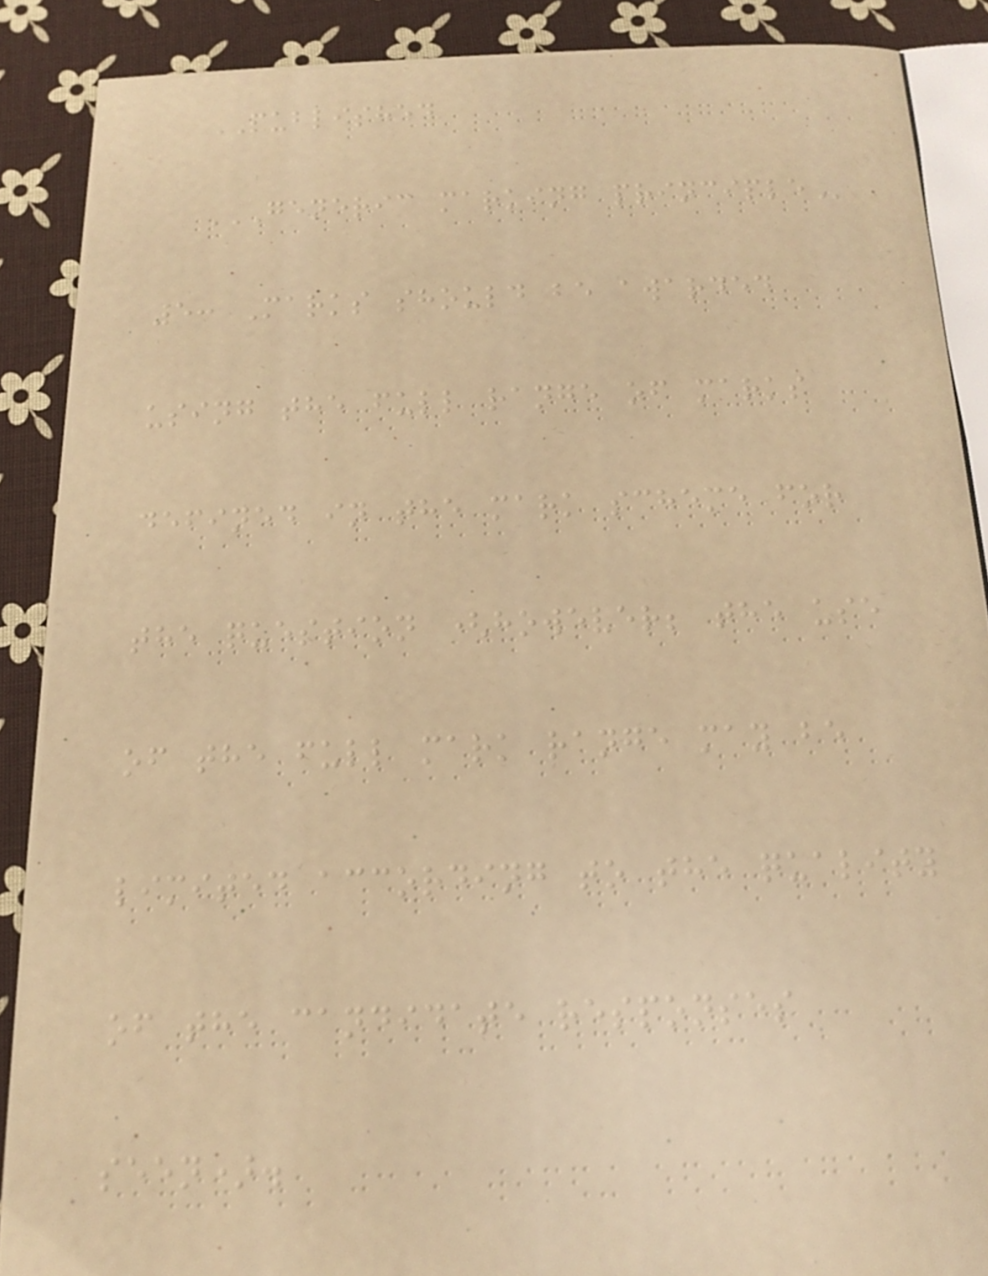PUBLISHED
GENERIC MARKING PRINCIPLE
5: Marks should be awarded
using the full range of marks
defined in the mark scheme for
the question (however; the use
of the full mark range may be
limited according to the quality
of the candidate responses
seen).
